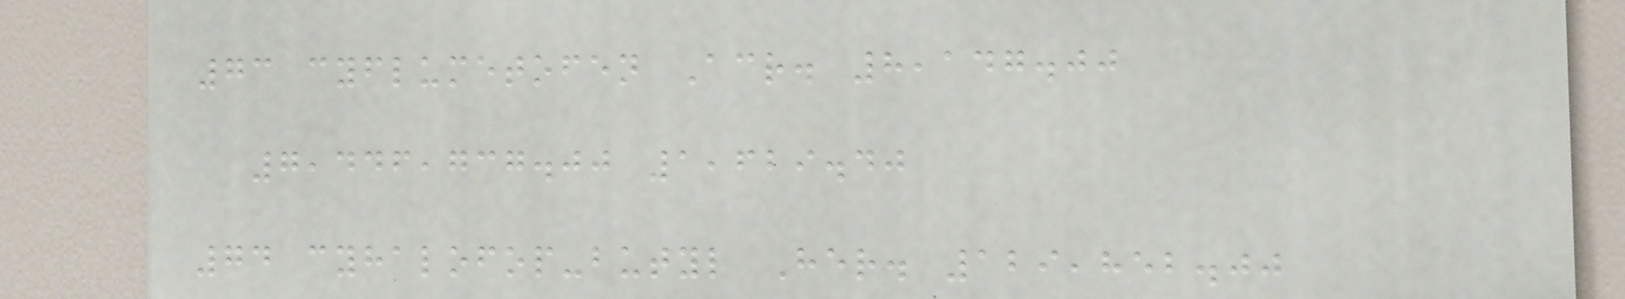73 cyflumetofen Acr. 8,147.00
7,446,737.00 1,629.40
74 cyhalofop-butyl Her. 129,852.00
